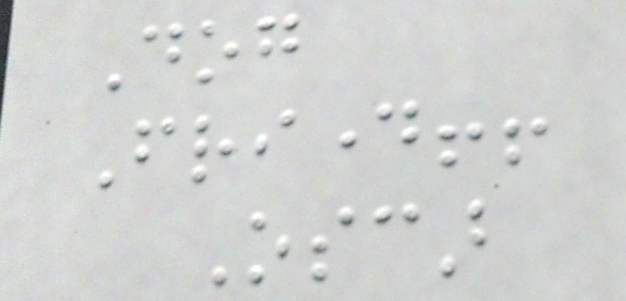Dog
Friday!!
Oscar
